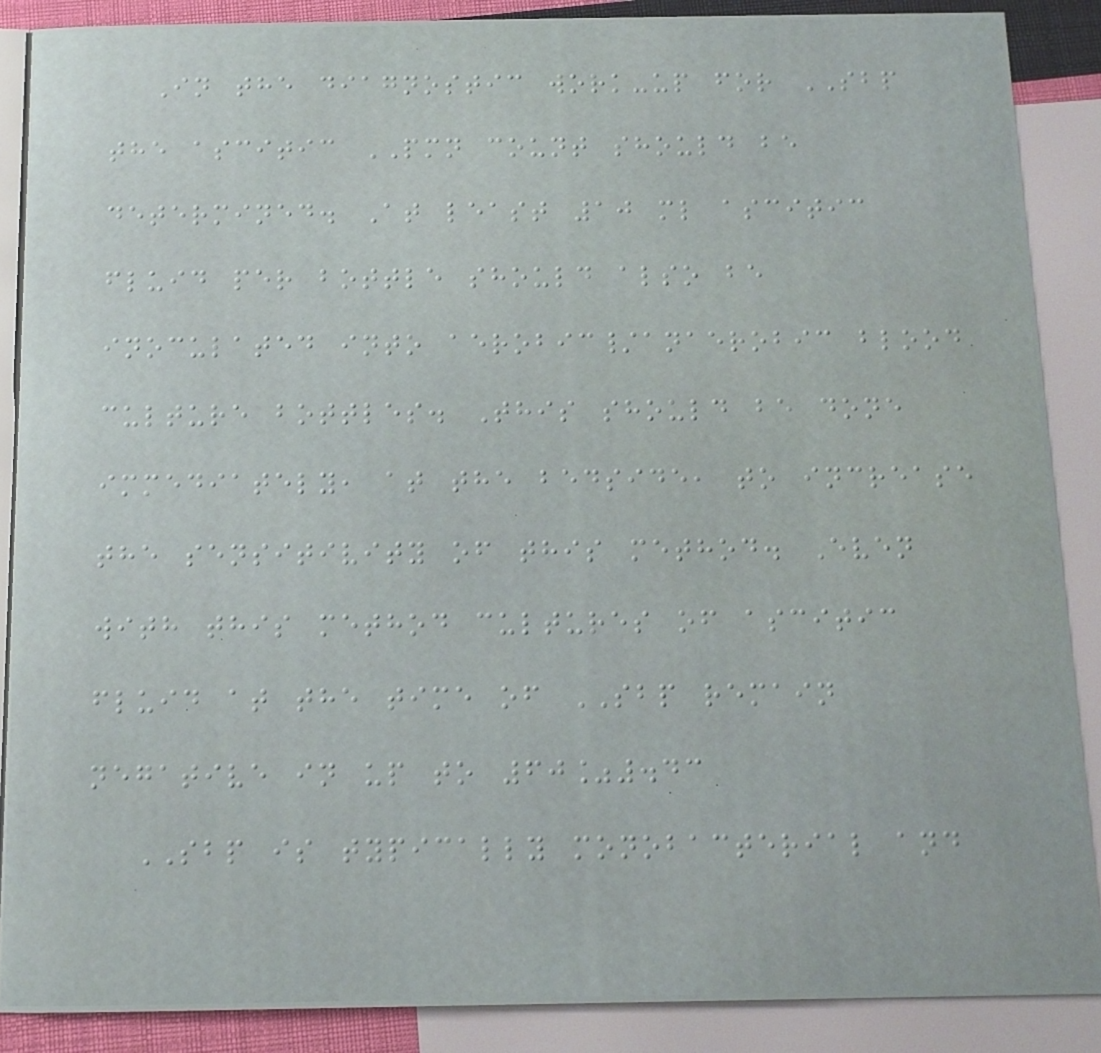In the diagnostic work-up for SBP
the ascitic PMN count should be
determined. At least 10 ml ascitic
fluid per bottle should also be
inoculated into aerobic/anaerobic blood
culture bottles. This should be done
immediately, at the bedside, to increase
the sensitivity of this method. Even
with this method cultures of ascitic
fluid at the time of SBP remain
negative in up to 60%.43
SBP is typically monobacterial and
